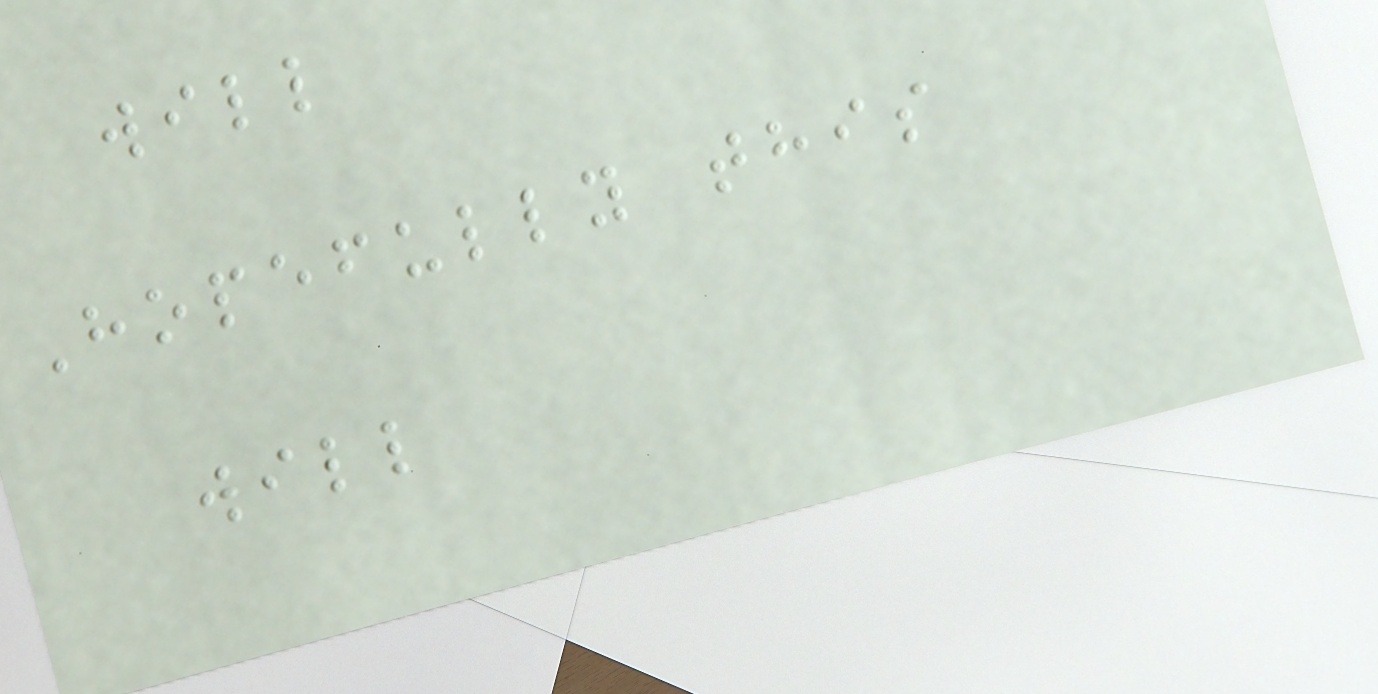will
Hopefully this
will
